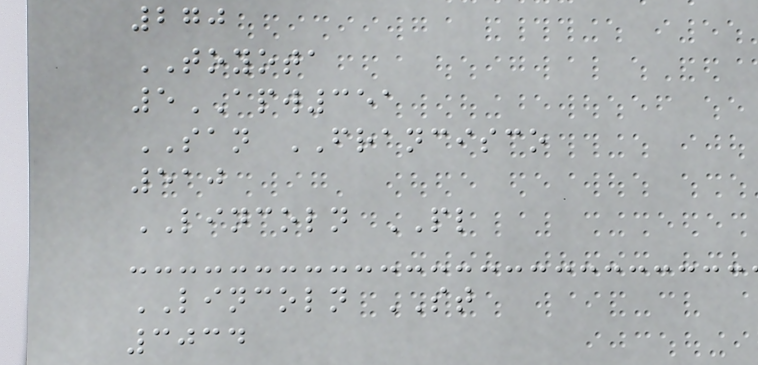270
TOYOTA
5APW351
SAN FRANCISCO
510
LINCOLN PL
LINCOLN ST
3034
